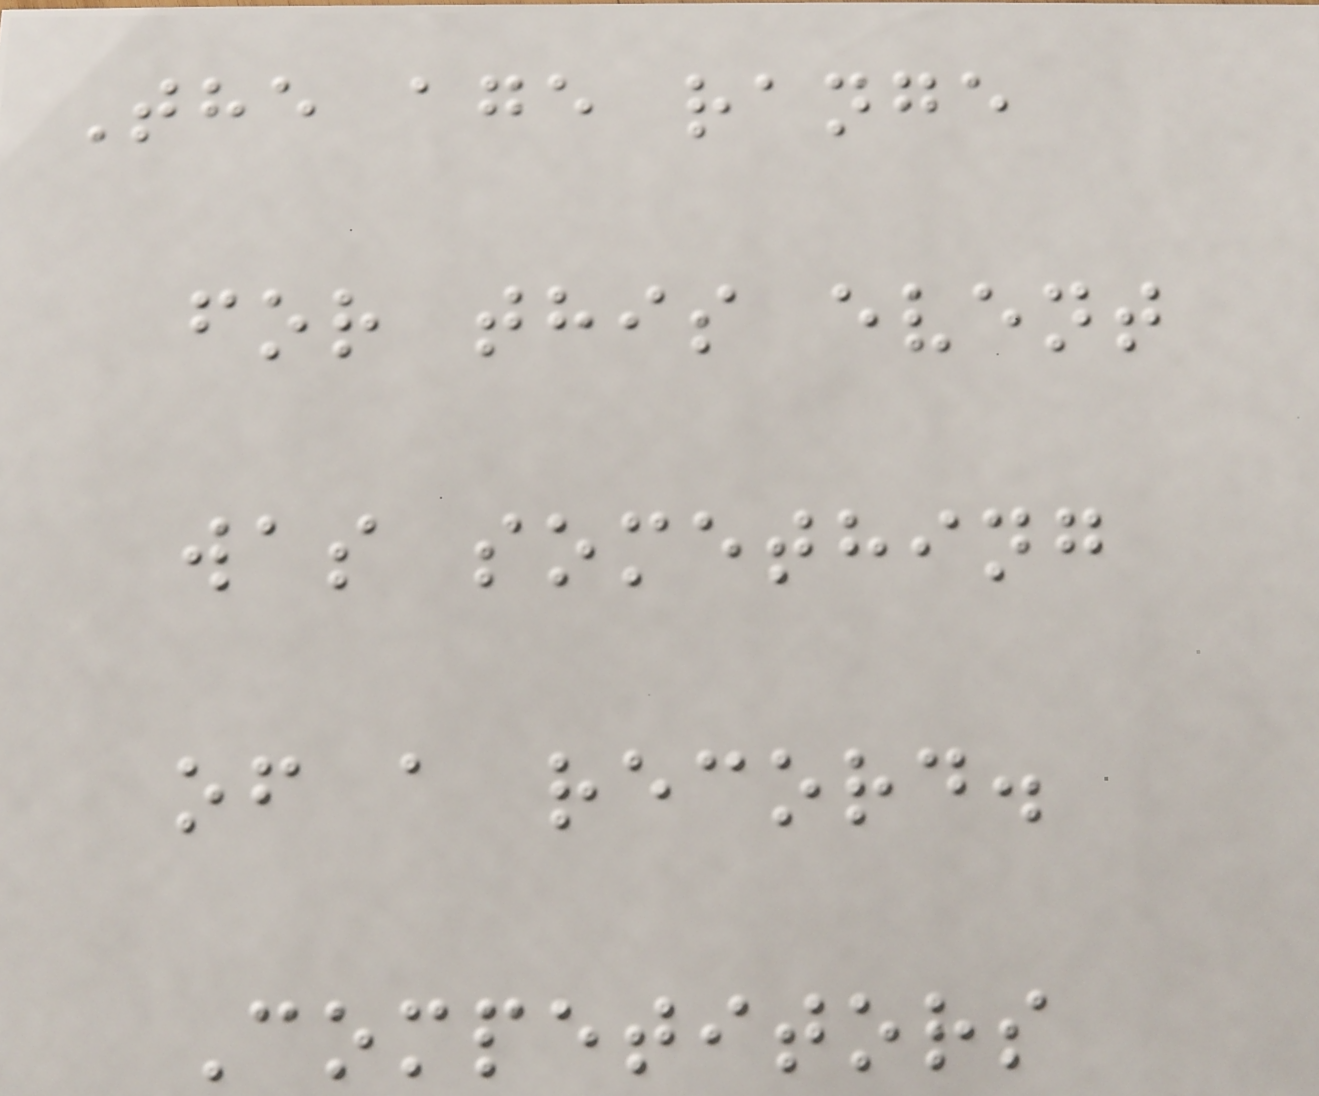The age range
for this event
was something
of a record.
Competitors
